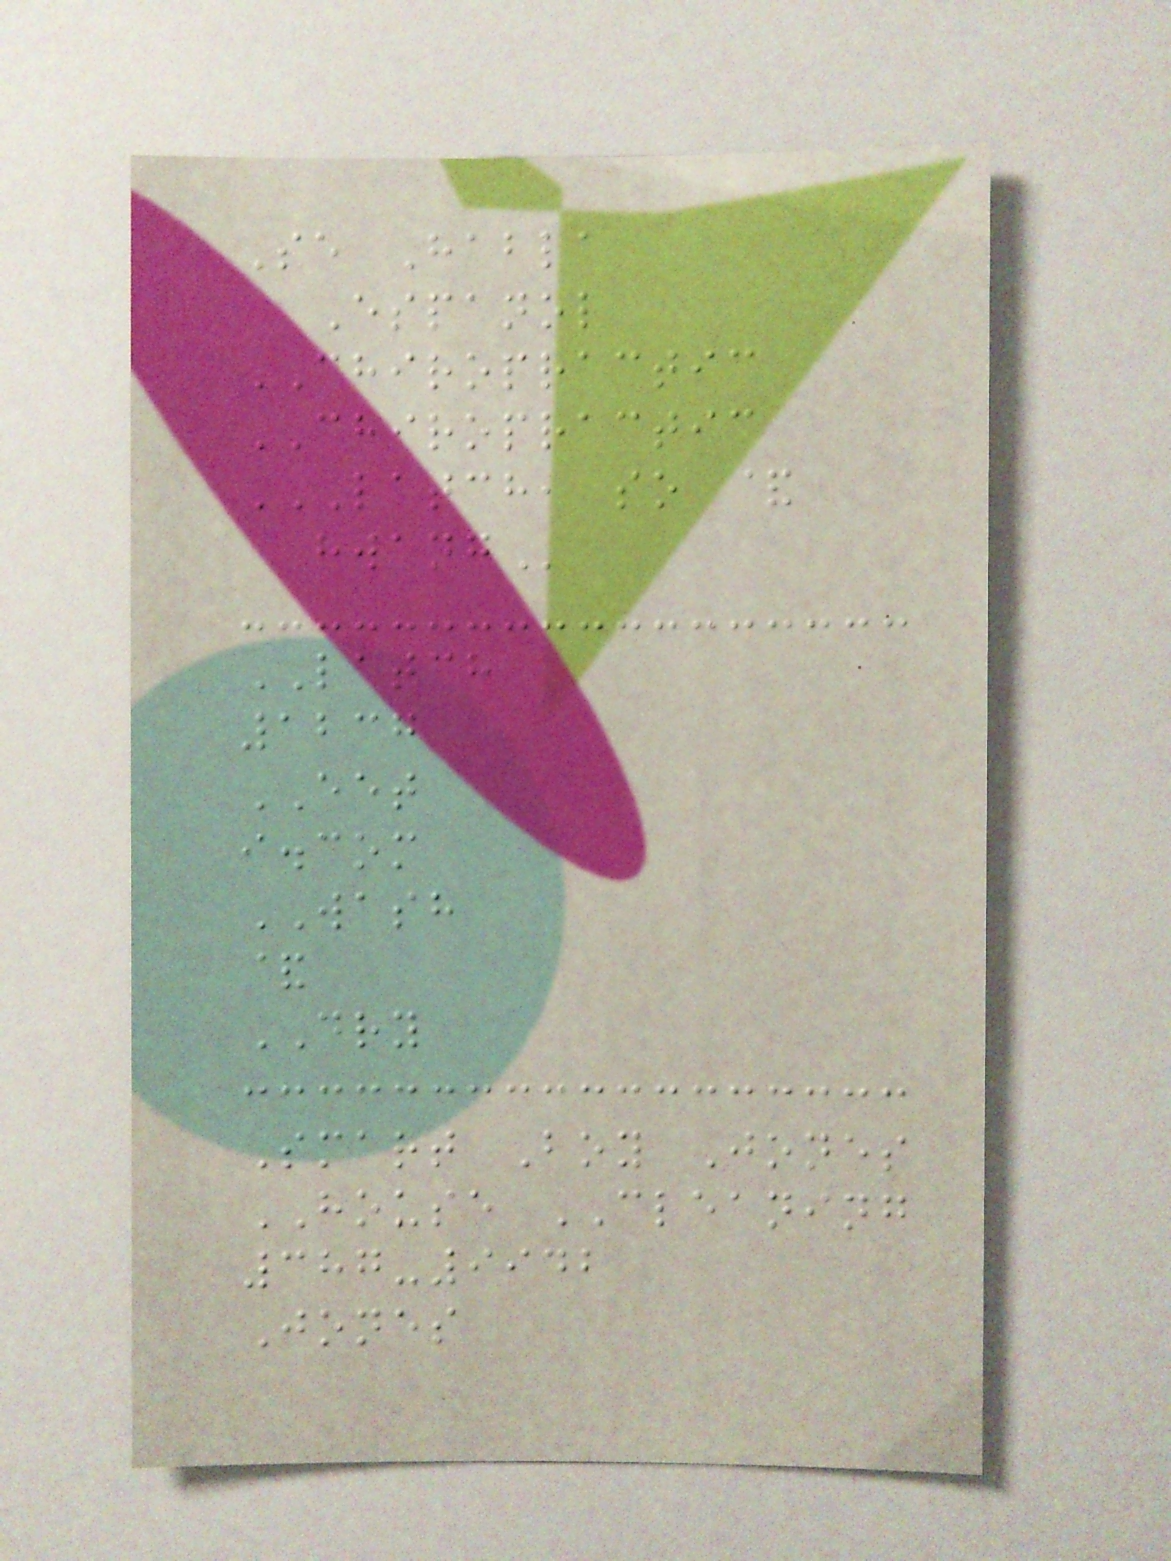Se Habla
Espanol
CHIROPRACTIC
CHIROPRACTIC
LATCH, SO &
HWANG
LATCH
1237
EET
i.com
WASH
&
DRY
Smart Boy Jones
HOUSE CLEANING
387-9942
Jones
